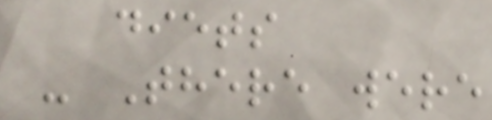diets
- There were
